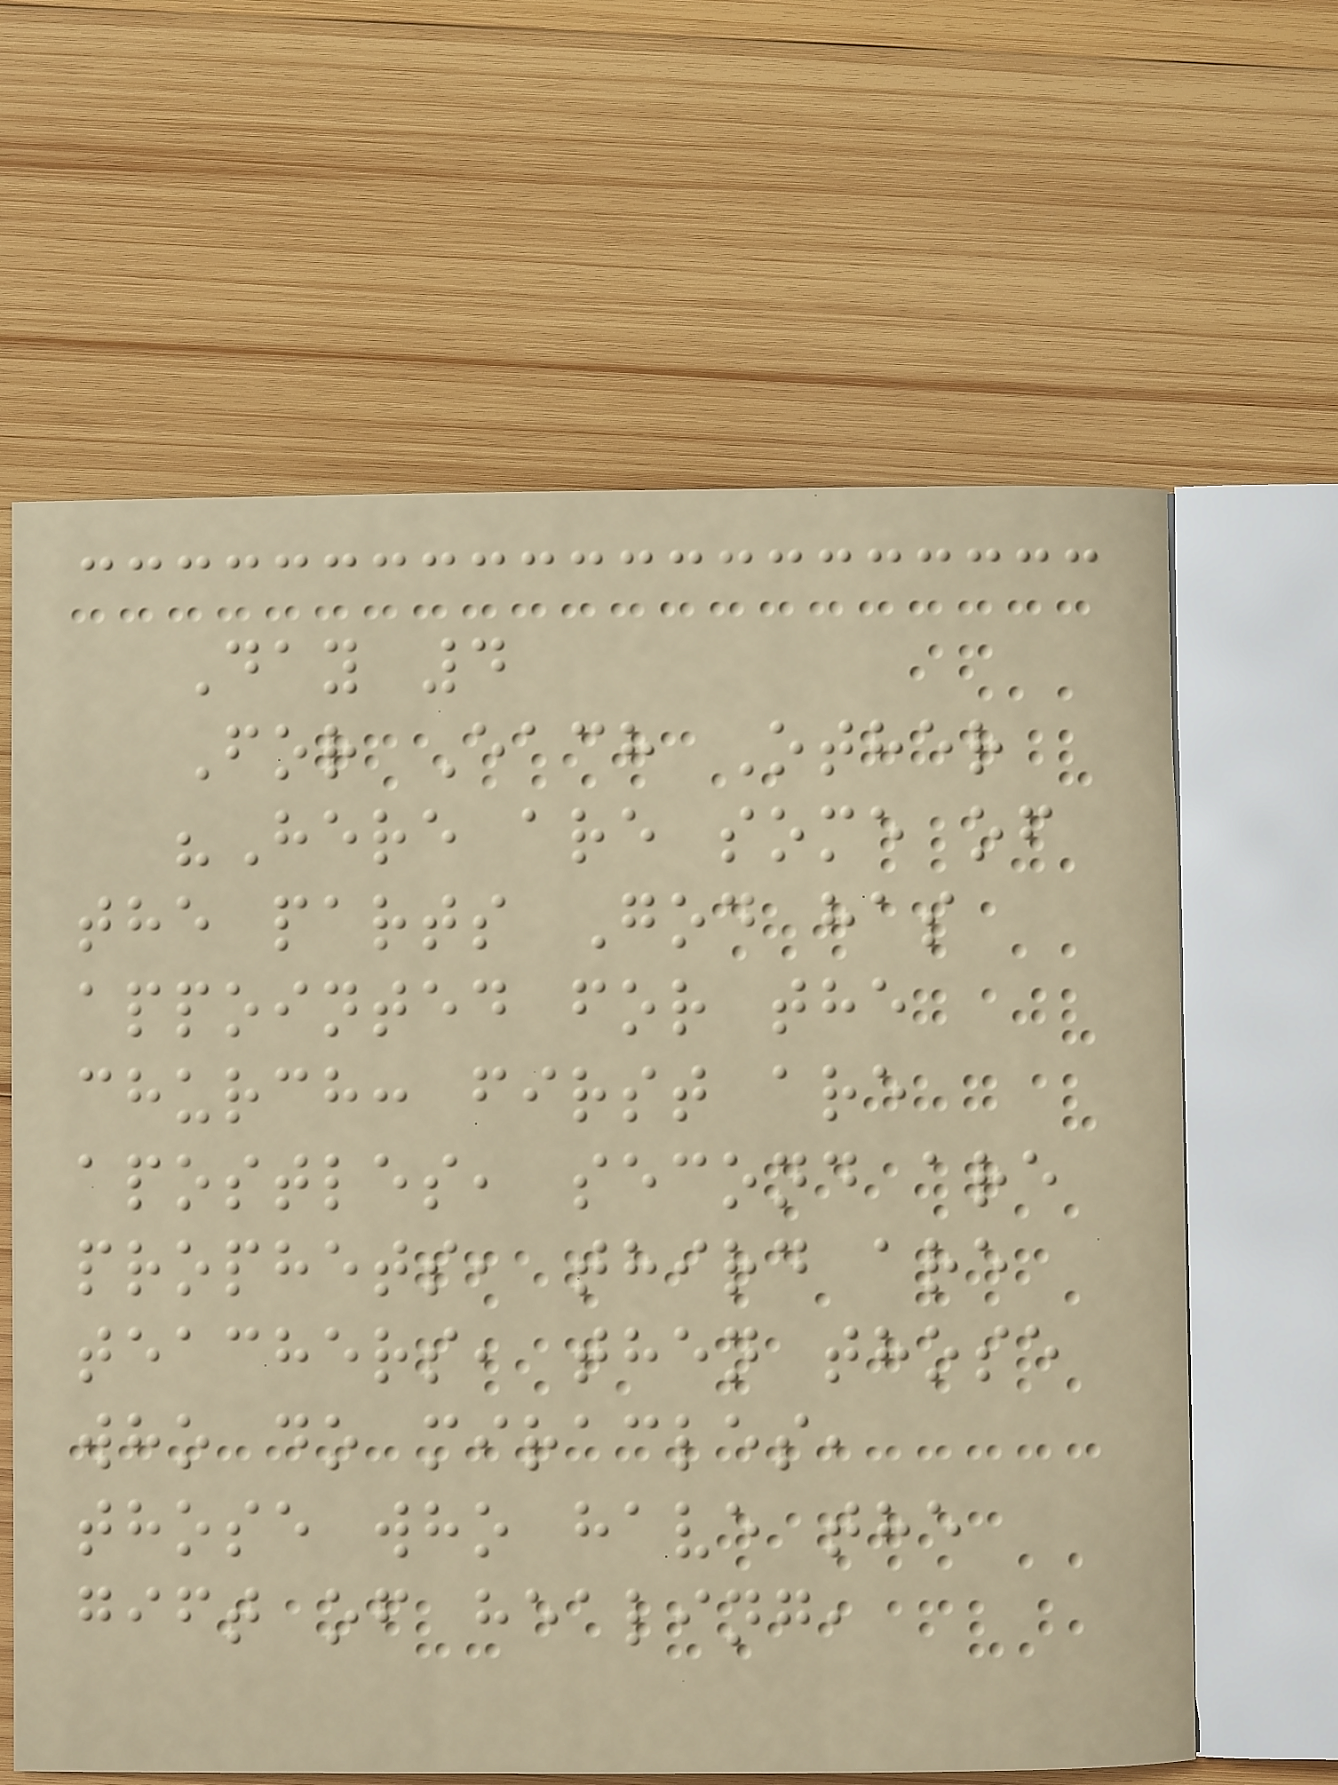Day 4
For Each Other
"Here are some of
the parts God has
appointed for the
church: first are
apostles, second are
prophets, third are
teachers, then those
who do miracles,
those who have the
gift of healing,
